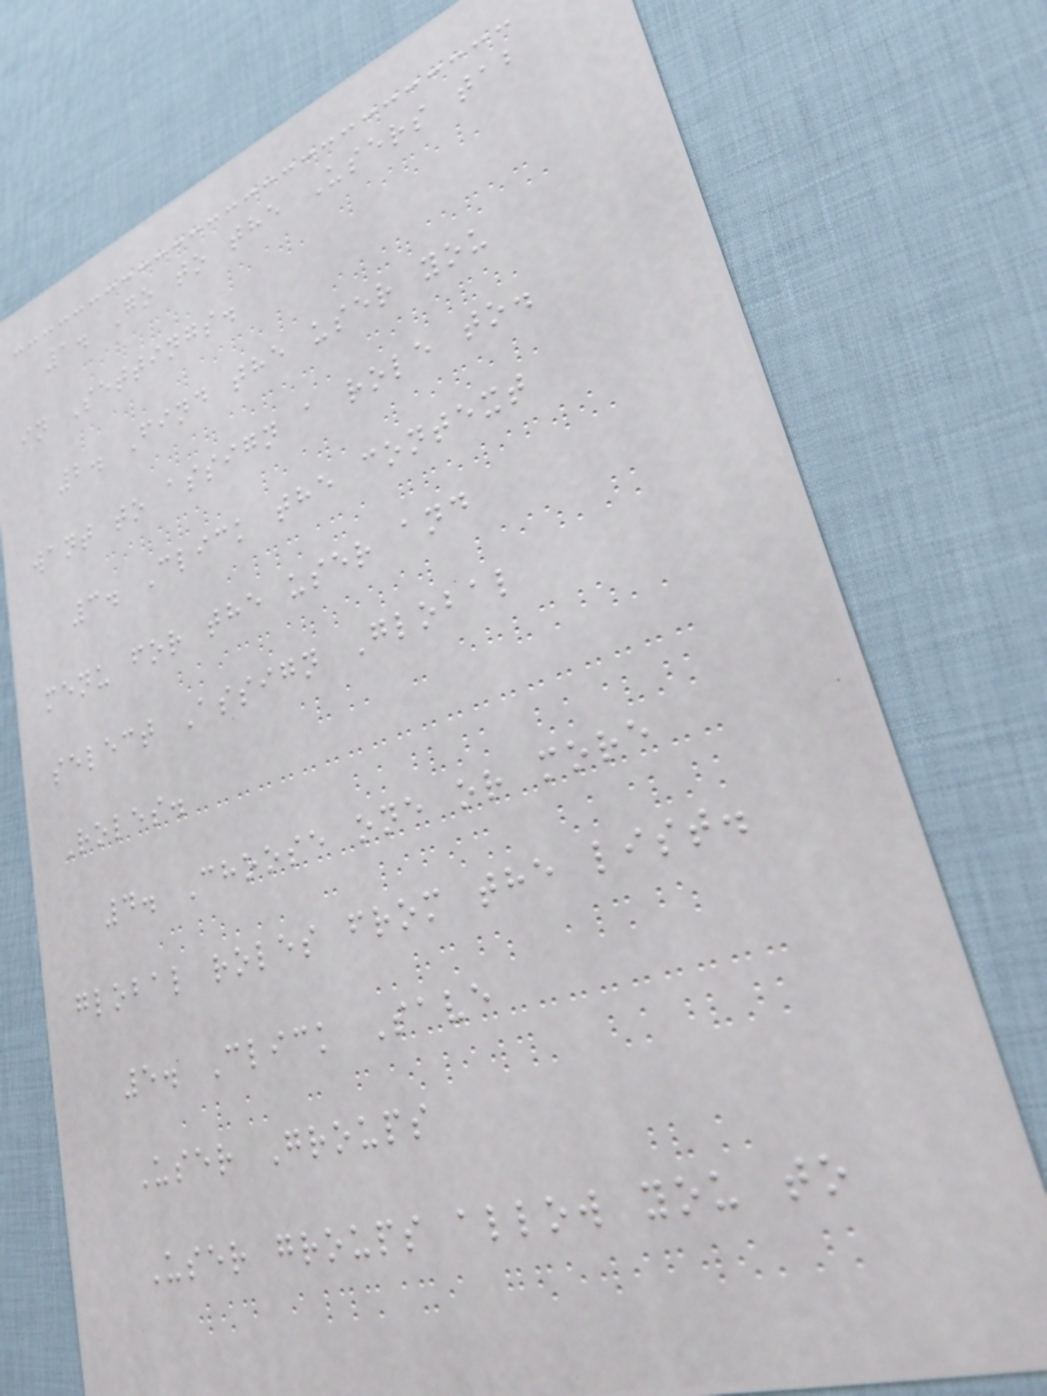1. Go to the Users tab
in Settings.
2. Find the user you
want to assign a role to.
3. Click the context
menu for the user and
select Assign Global
Roles.
4. Choose one or more
global roles from the list.
5. Click Save
User Groups
User groups allow you to
